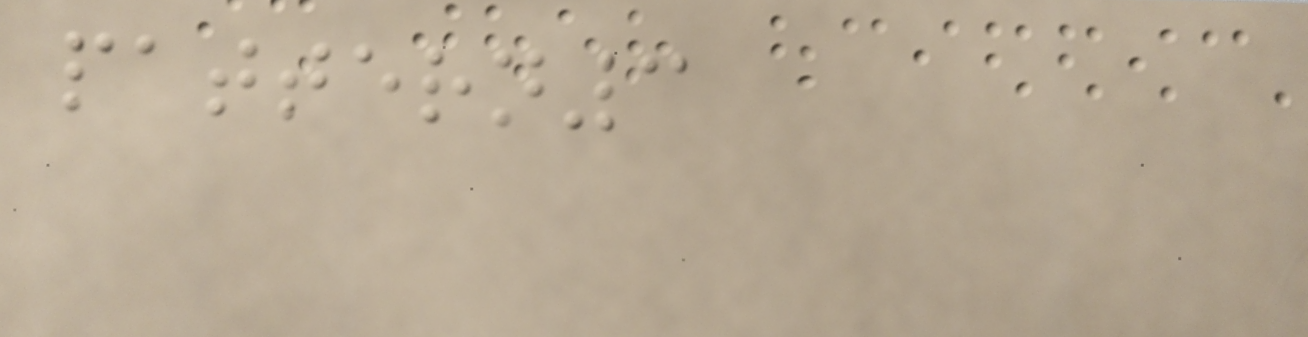pattern3
